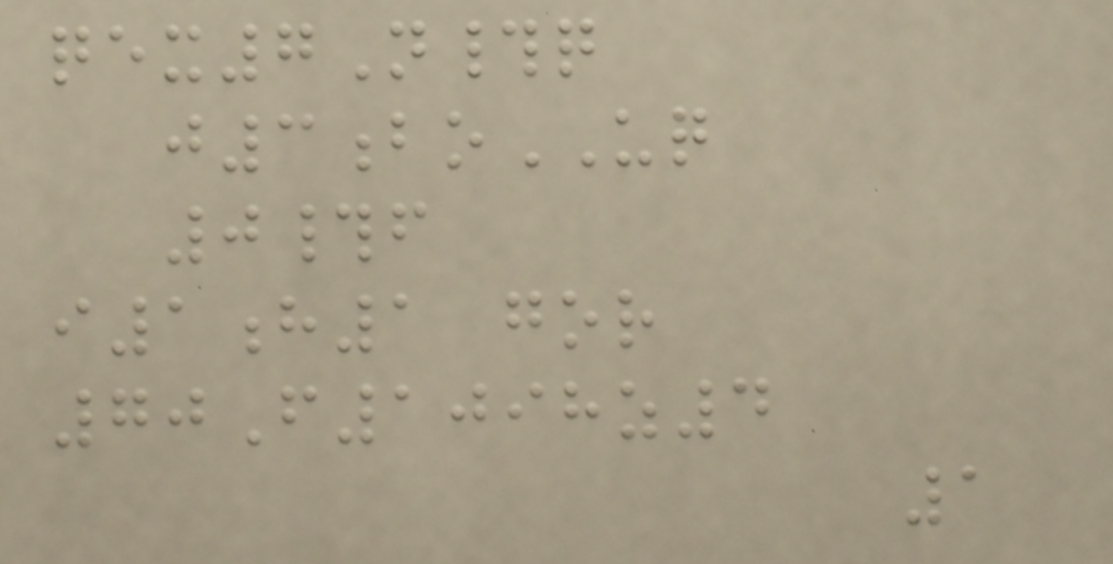qex7N#q
j3boUQ
0#f
i1h1 gor
70F1098z4
1
